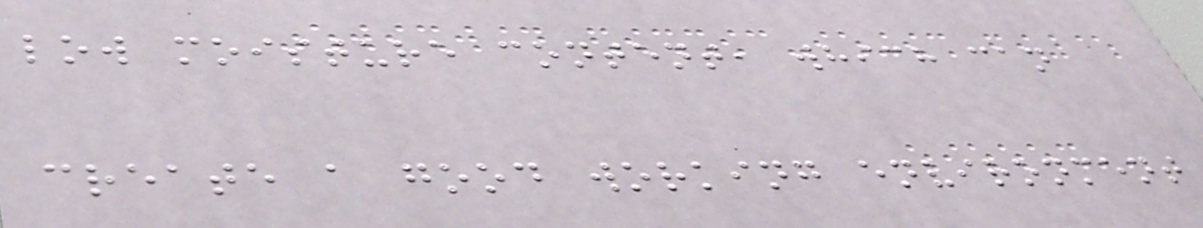low moisture content, which can
create a good working environment
